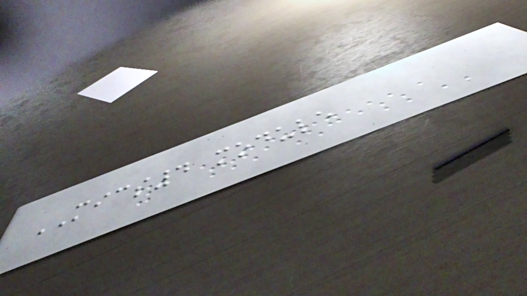MICS4 module
